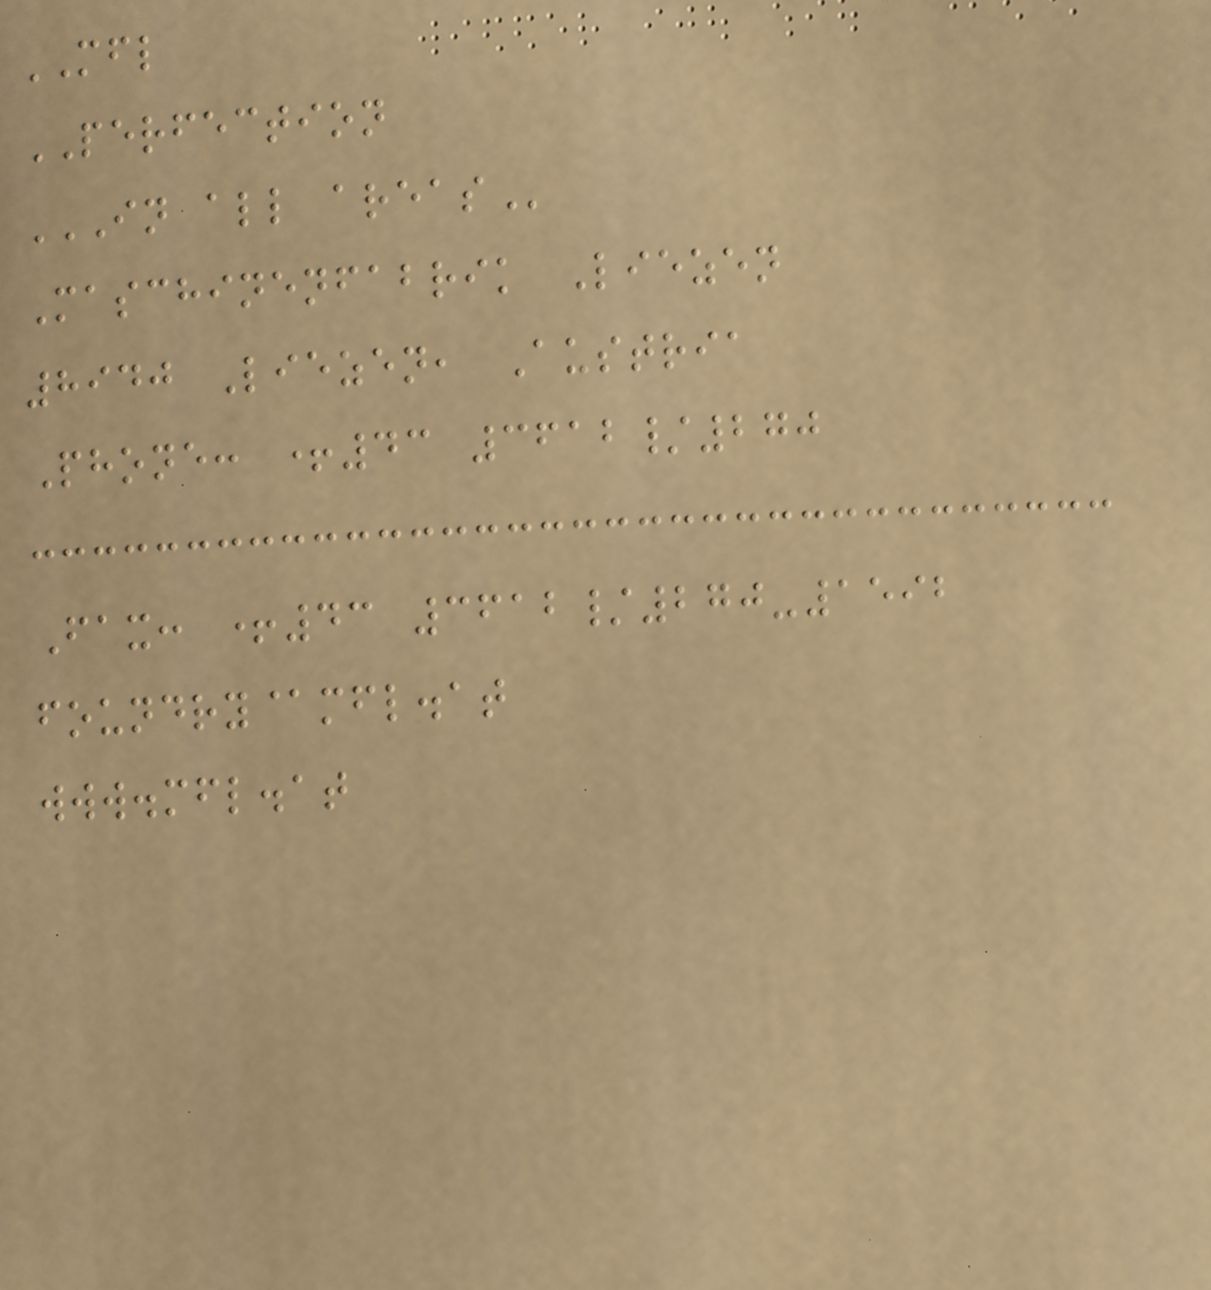MFL
PERFECTION
IN ALL AREAS
Maschinenfabrik Liezen
8940 Liezen, Austria
Phone: +43 3612/270
Fax: +43 3612/270-1592
foundry@mfl.at
www.mfl.at
